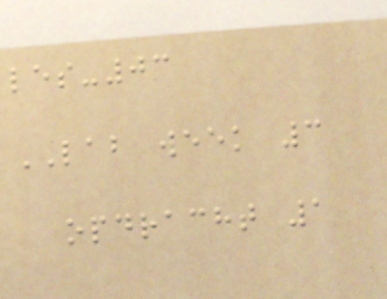les-03
LAB week 3
opdracht 1
